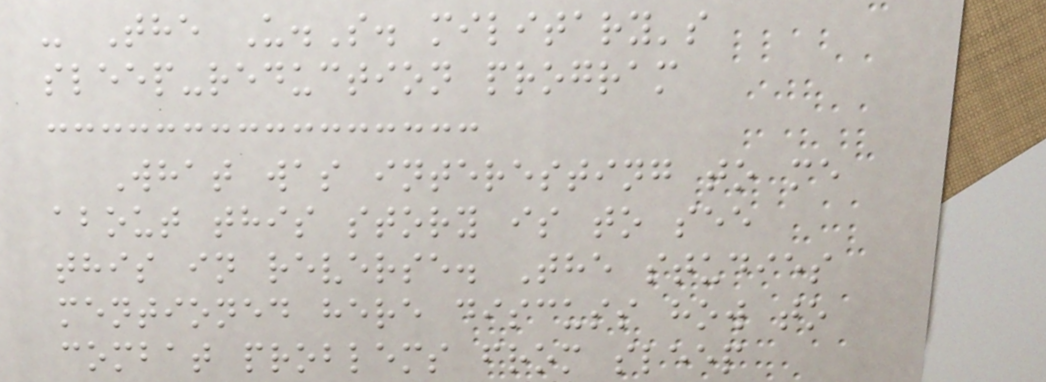- The U.S. military's
sleep-reduction program
What was interesting to me
about this story is to see
this in reverse. The studies
mentioned here discuss how to
combat problems from sleep
